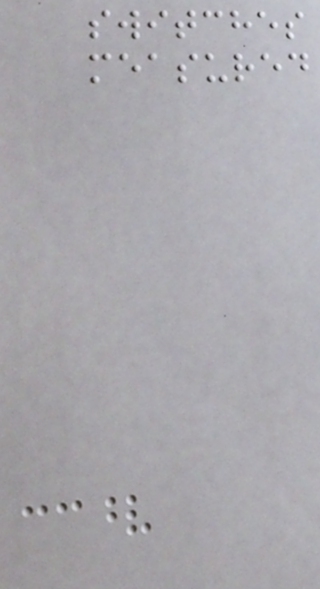switches
measured
